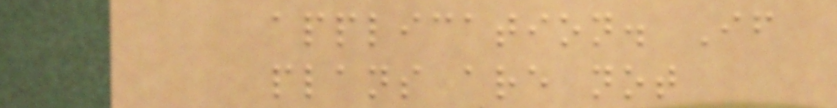application. If
plans are not
